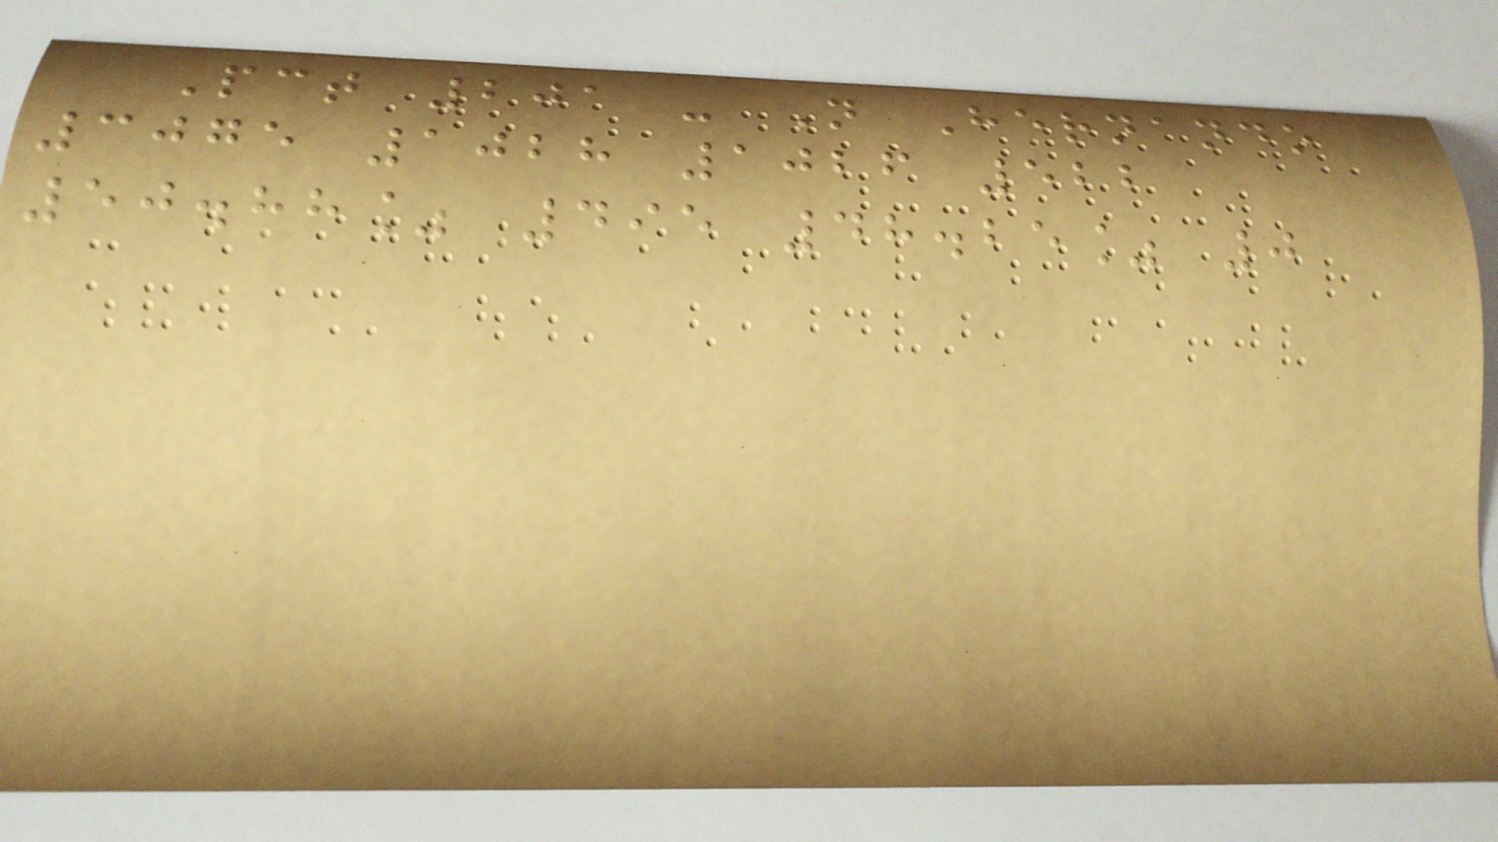Pct 201 - N Hernando
3075 1028 1026 522
50.88% 495 48.25% 0
